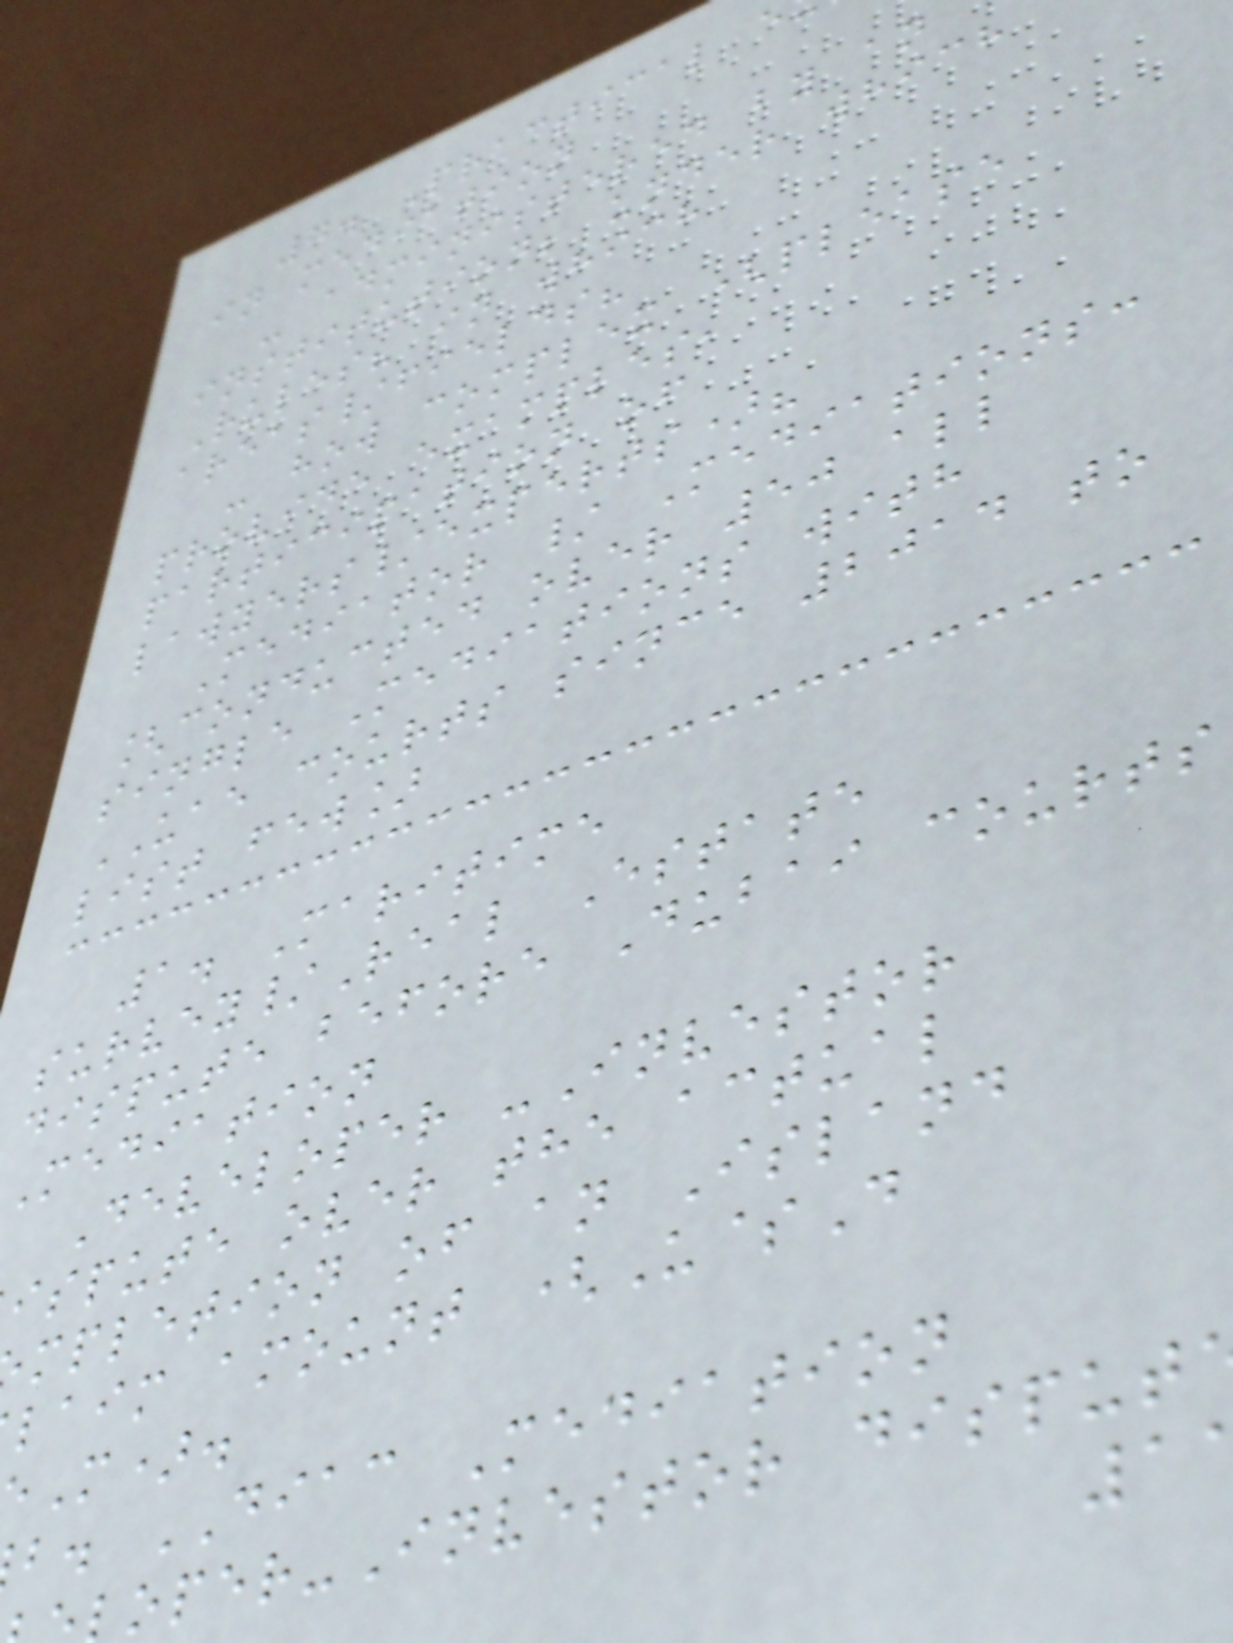7. Practical e
in mediation
- administered by an
institution; under which
Rules? in which
areas/fields?
- how complex (please
provide examples,
participation of
lawyers/experts)?
Mediator / Mediations:
[conducted over 50 all
single Mediations with
UAE courts since 2014 to
list few]
1. Maritime
survey/Real Estate
dispute before Dubai courts
Mediation
Developer -Investor
ispute over the actual
mpletion of an Island
laim amount (U$D
M).
b. DIAC Mediation
oper-Investor disput
